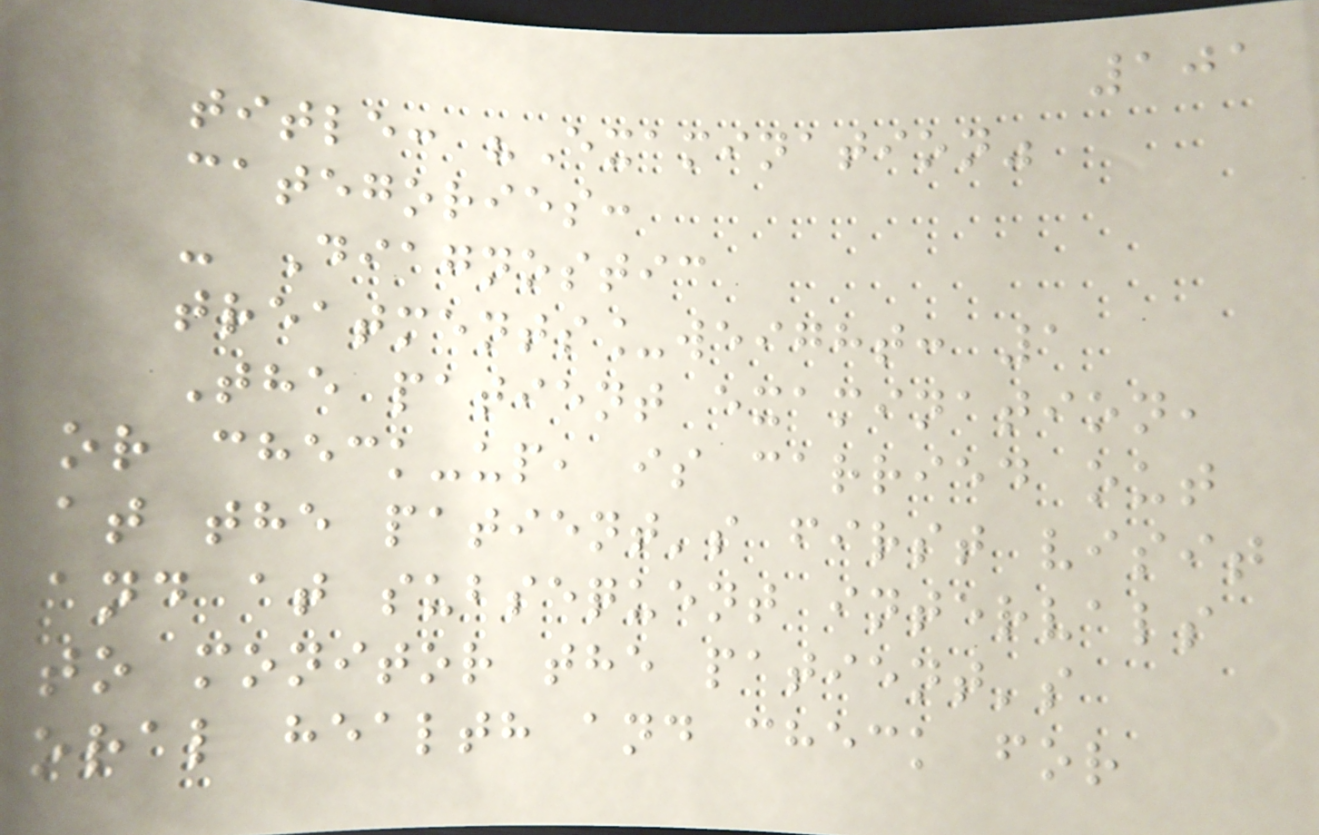101
title: "Examination"
categories:
- Diagnostic
treatments_weight: 1
The patient examination,
or check-up, is carried out
at the patient's first visit
and at subsequent intervals
to monitor the patient's
oral health and check for
